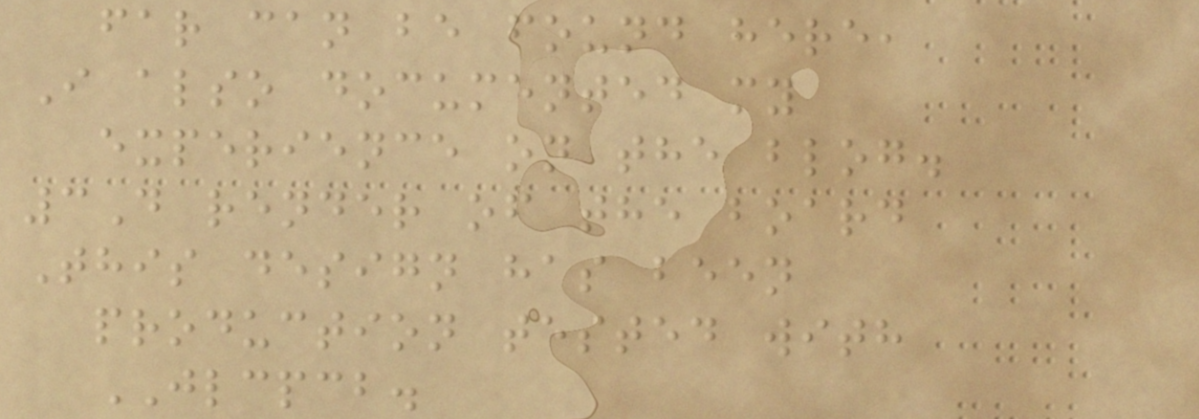far can be found here,
I also documented my
experience on the blog.
3D render of the board
This design has been
production tested with
JLCPCB.
